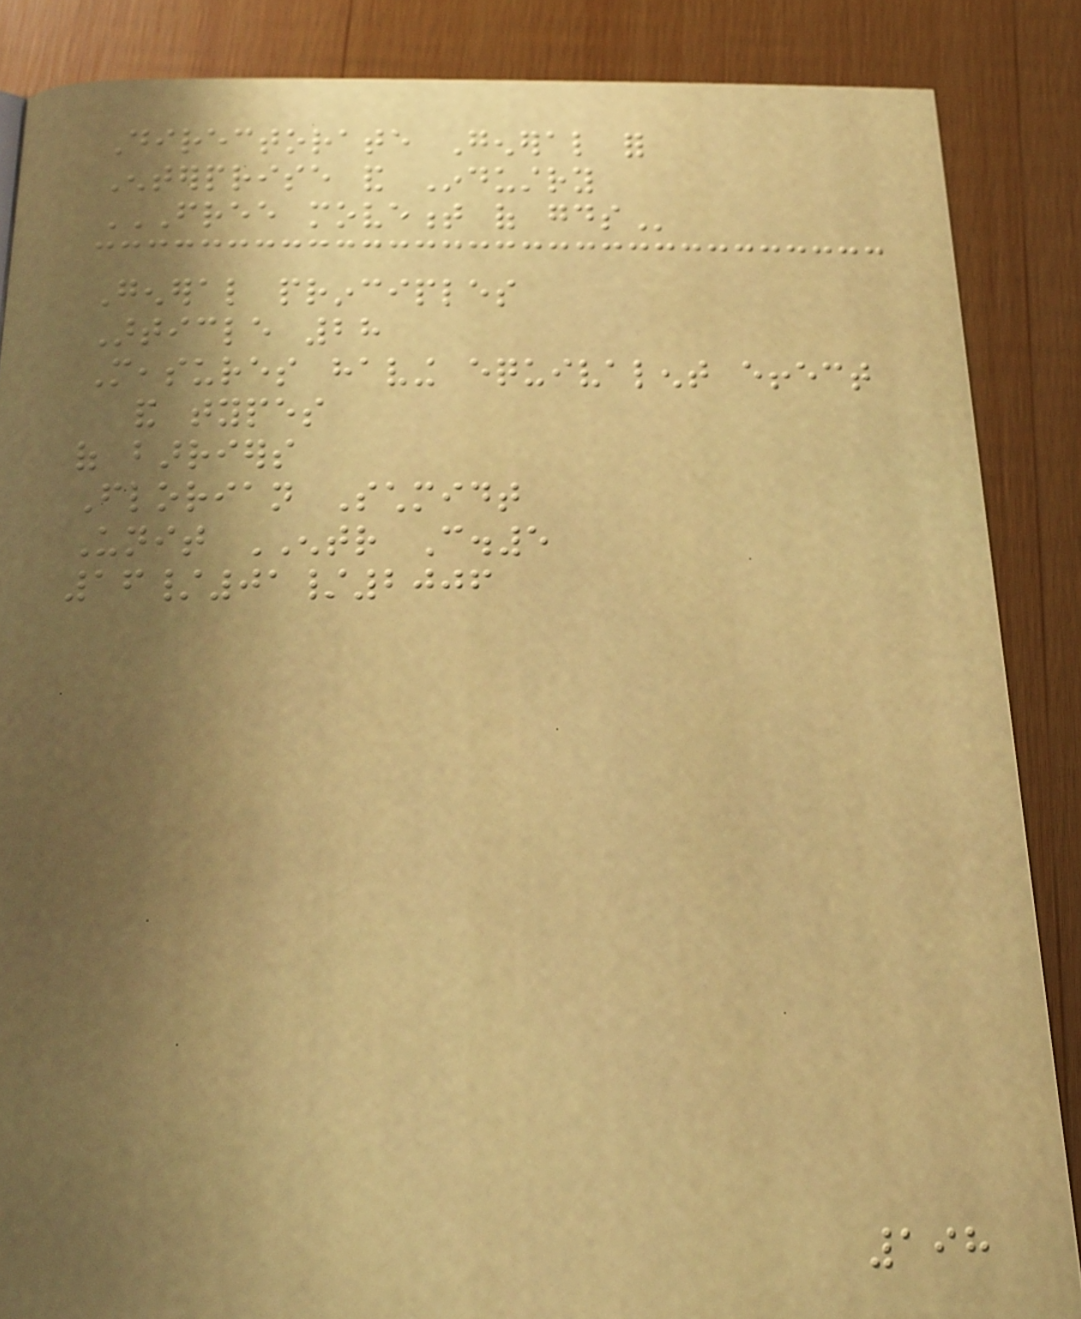Directorate General for
Enterprise and Industry
FREE MOVEMENT OF GOODS
General principles
Article 28
Measures having equivalent effect
and types
of barriers
Florian Schmidt
Unit ENTR C.5
16/01/2006
198
